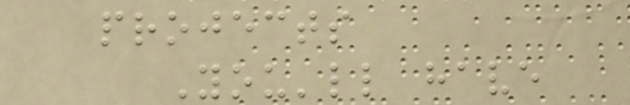projects
You'll have
